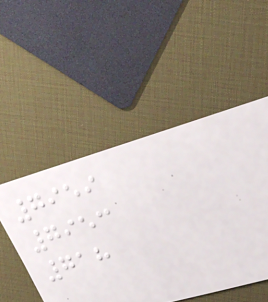7959
7953
718
